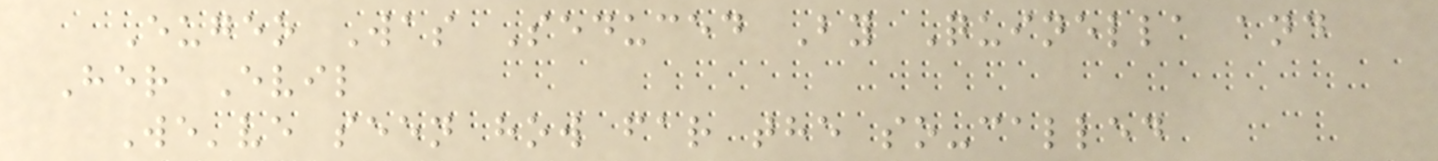Eugeo Was Seduced By Quinella and
Her Evil
We've seen how far the so-called
